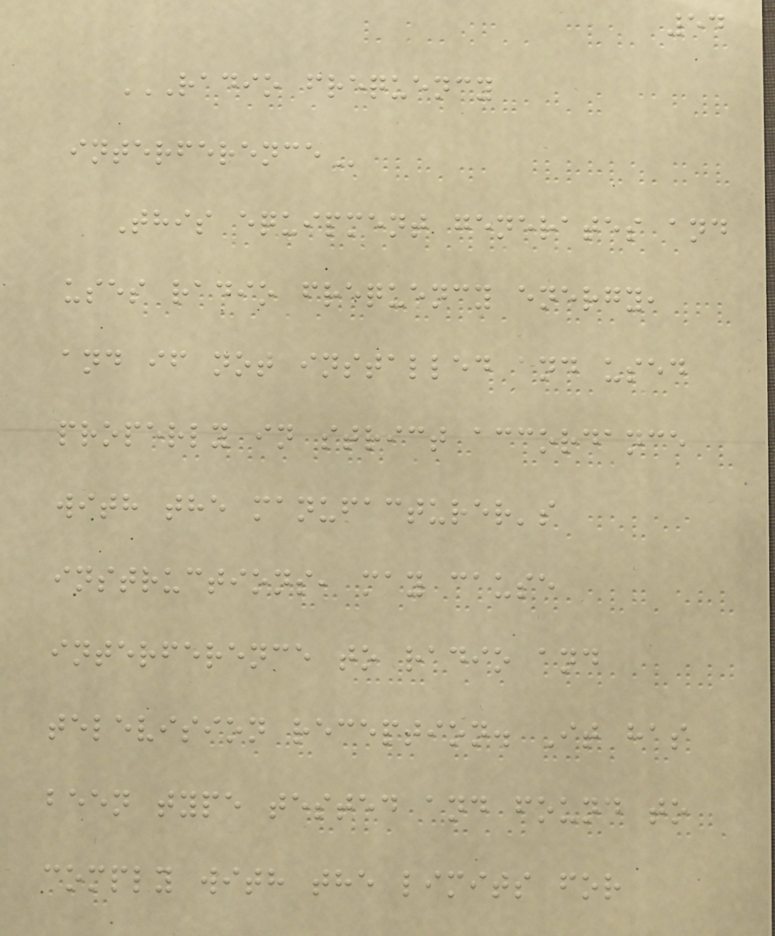54
RADIO FREQUENCY
INTERFERENCE
This equipment generates and
uses radio frequency energy,
and if not installed and used
properly in strict accordance
with the manufacturer's
instructions, may cause
interference to radio and
television reception. It has
been type tested and found to
comply with the limits for
